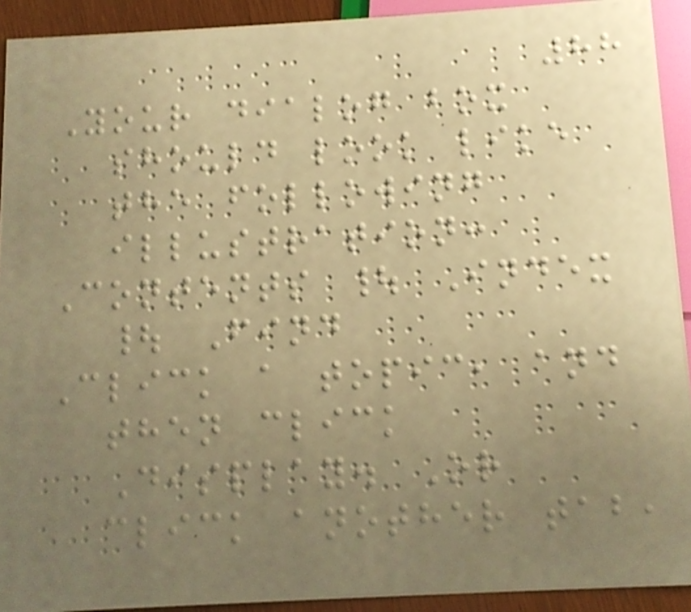88
Your dialog box
should look like
the following
illustration:
Contents | Index
| Find
Click a topic, and
then click
Display. Or
click another tab,
